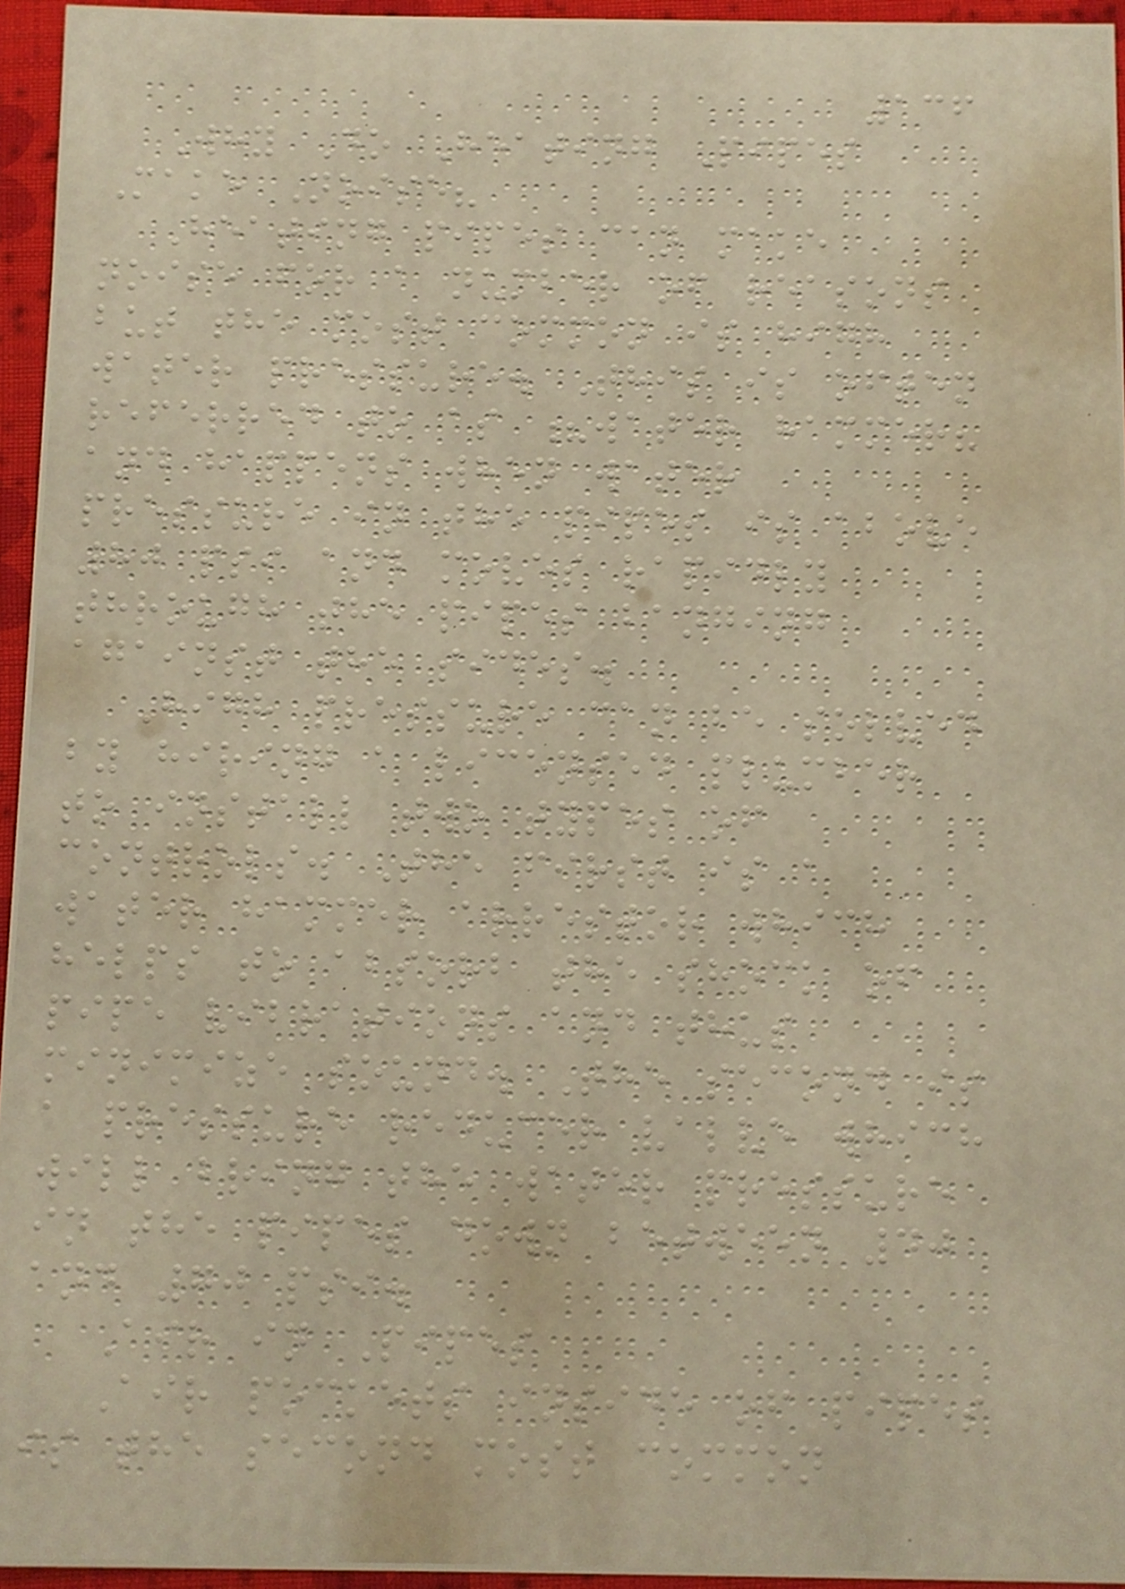136
Why Do Heating Pipes
Make Noise?
Heating pipes can make
noise for a number of reasons
but the most common is high
water pressure. This is often
referred to as ?water hammer?
and happens when water
pressure in the pipes is above
80 psi and moves rapidly
through the pipes banging
against the sides.
High pressure can be solved
by hiring a licensed plumber
to install two types of
controls. The first is a
water hammer arrestor which
helps to absorb the shock of
pipe vibrations and thus
minimize sound. The second is
a pressure reducer valve which
will bring the water pressure
in the pipes down between 40
and 70 psi.
Air in Pipes
Air pockets inside of pipes
is the second most common
